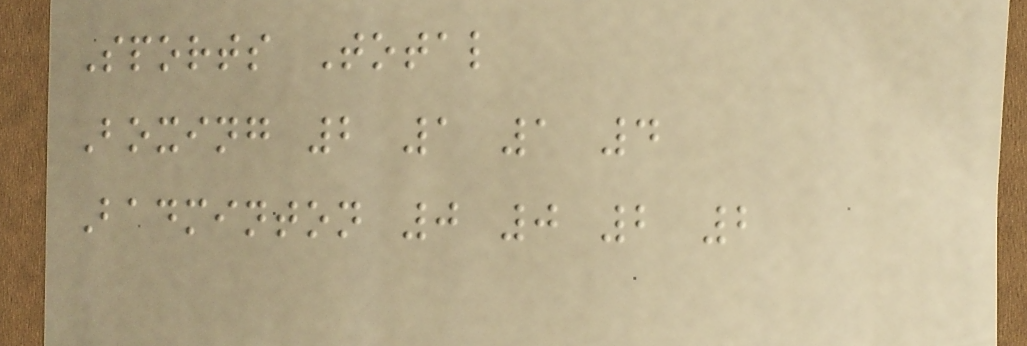Sports Total
Boxing 2 1 1 4
Badminton 0 0 2 2
